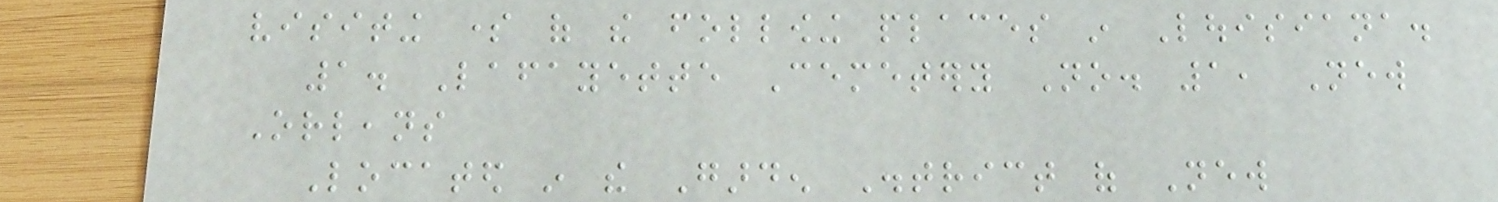visiting some of the following places in Louisiana.
1. Lafayette Cemetery No. 1, New
Orleans
Located in the Garden District of New
